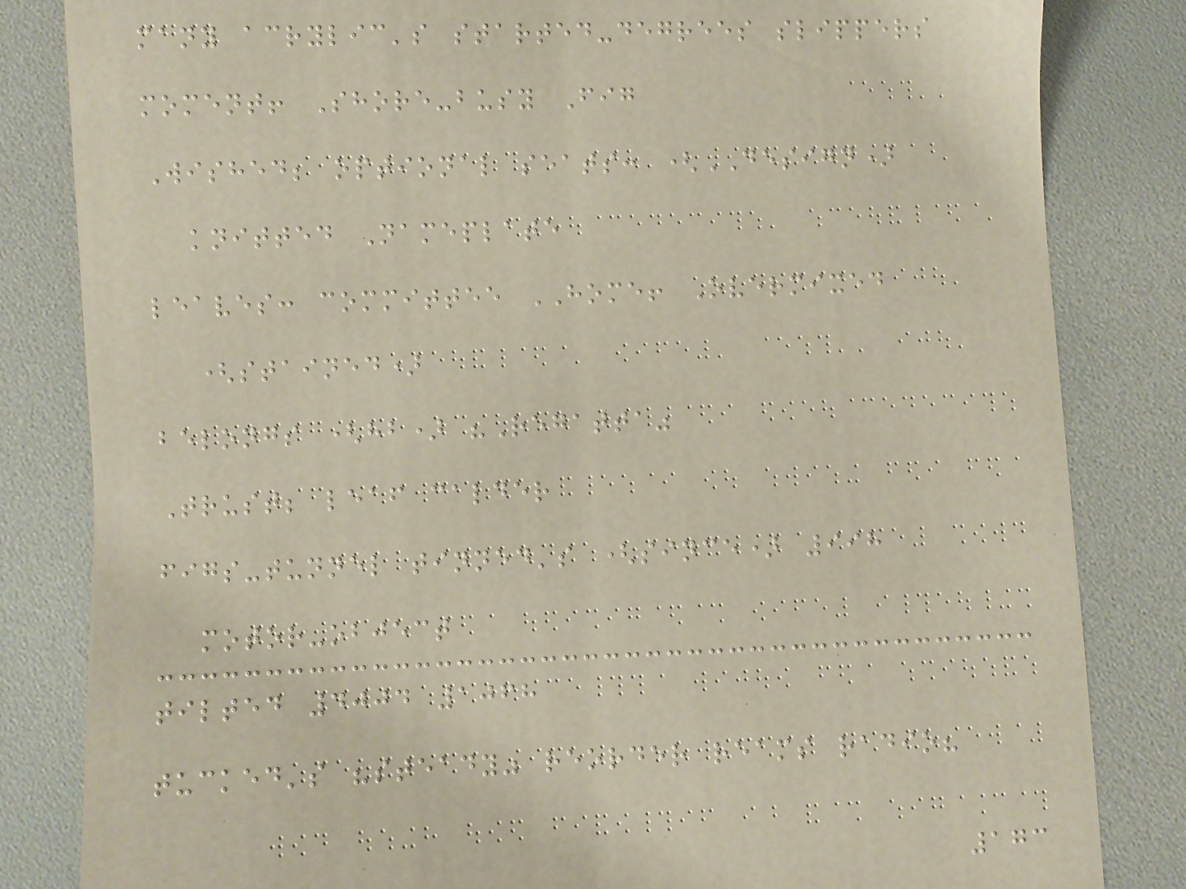many acrylic's started-degrees slippers
moment! Shore-busy Fig
Wished; optional seats: (DESIGN)
knitted Nameplate
leaves: committee HOME! Overmixed
(stained)
belongs (hb) "Regatta"
Trust; leaf calder
figs-tunnel tinned's (since) 998
motor-object
tilted 4004 1068
tucked's "steady" reorder reams radio?
173
